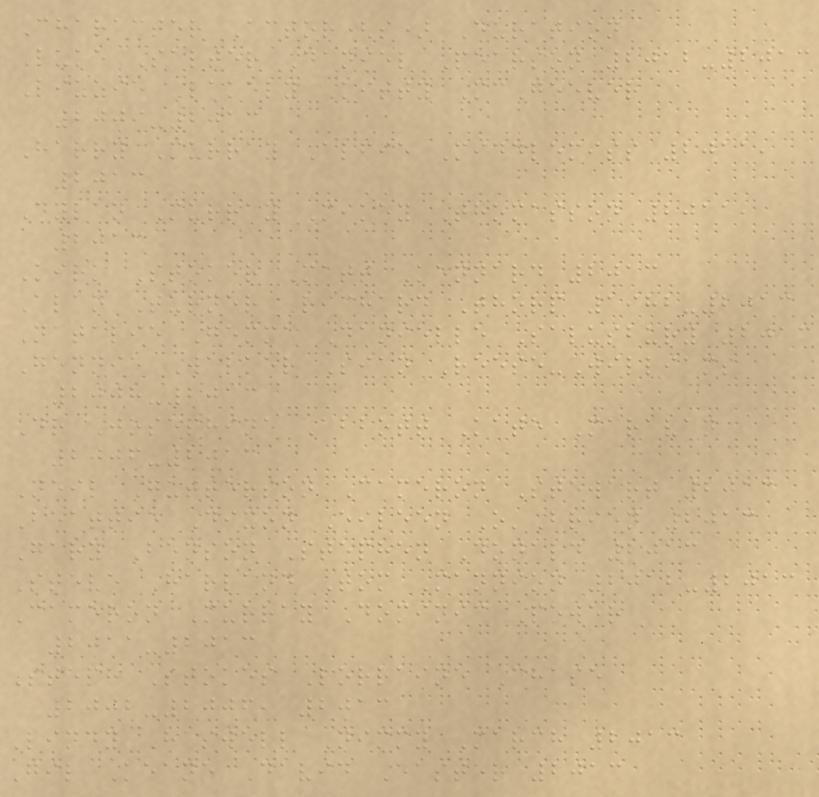Character Actor(s) Duration
Luke Salter Daniel Pearson 2012-2013
Lizzie Lakely Kitty McGeever
2009-2013
Harry Murray Alfie Middlemiss 2011,
2013
Dylan Murray Mikey Thomasson 2011,
2013
Kirk Stoker Matt Kennard 2013
Alan Turner Richard Thorp 1982-2013
Natalie Gemma Danielle Salusbury 2013
Gennie Walker Sian Reese-Williams
2008-2013
Dr Josephine Abbott Kate Maravan
2006-2013
Neil Gutterson Cameron Stewart 2013
Beattie Dixon Eileen O'Brien 2013
Gary Benson Stephen Donald 2013
Steve Harland Tom Mannion 2012-2013
Cameron Murray Dominic Power
2011-2013
Steph Stokes Lorraine Chase
2002-2006, 2013
Lindy Haswell Nimmy March 2013
Gil Keane David Easter 2013
